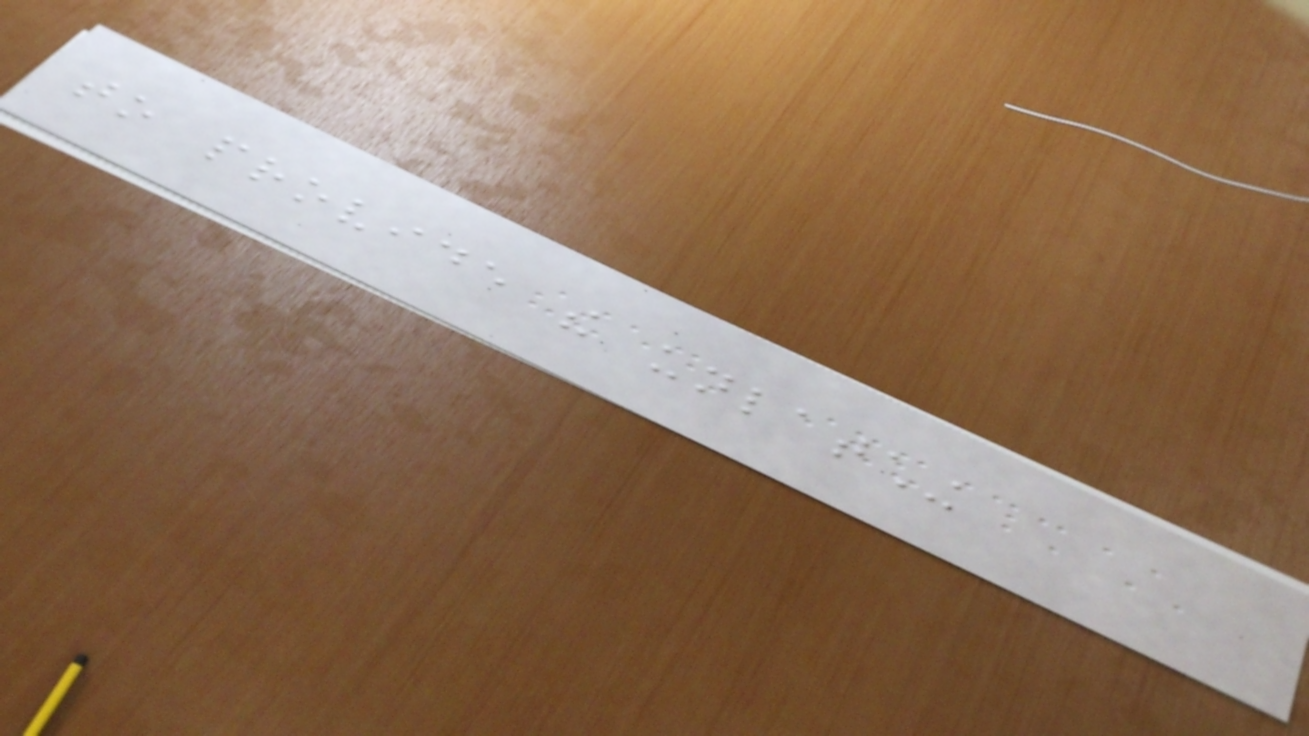to provide the unlatching
